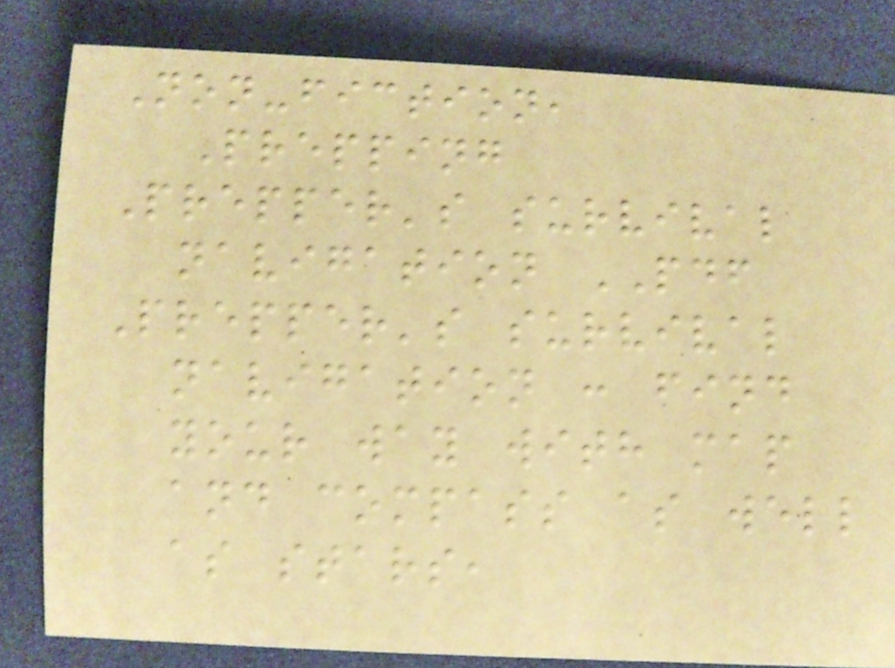Non-fiction,
Prepping
Prepper's survival
navigation PDF
Prepper's survival
navigation : find
your way with map
and compass as well
as stars,
